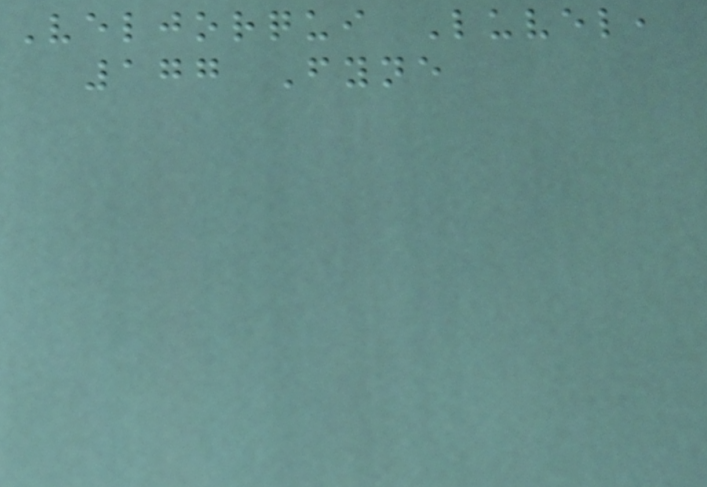Veljorqui Luvel,
177 Fyne
